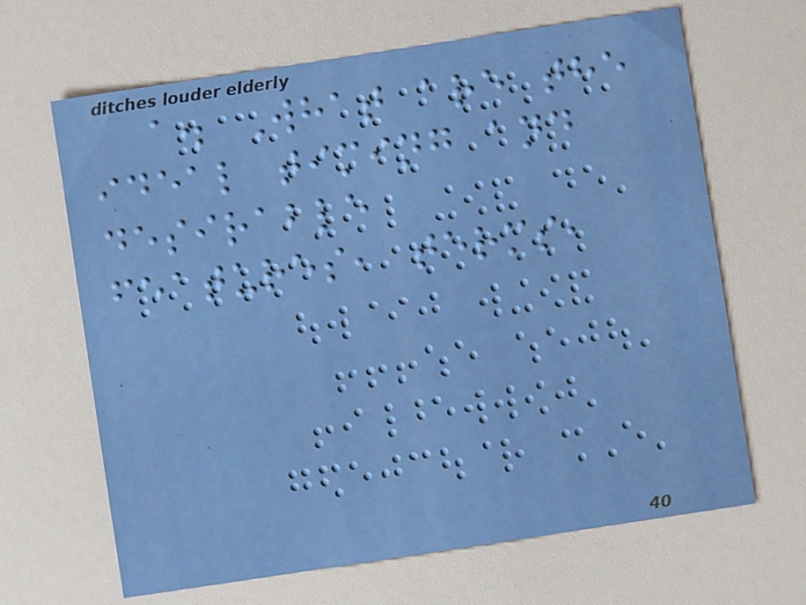a. What are the
ideal timing and
desirable
features, terms,
